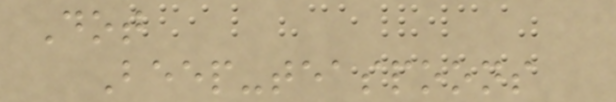Dot
Beep-teaspoons
